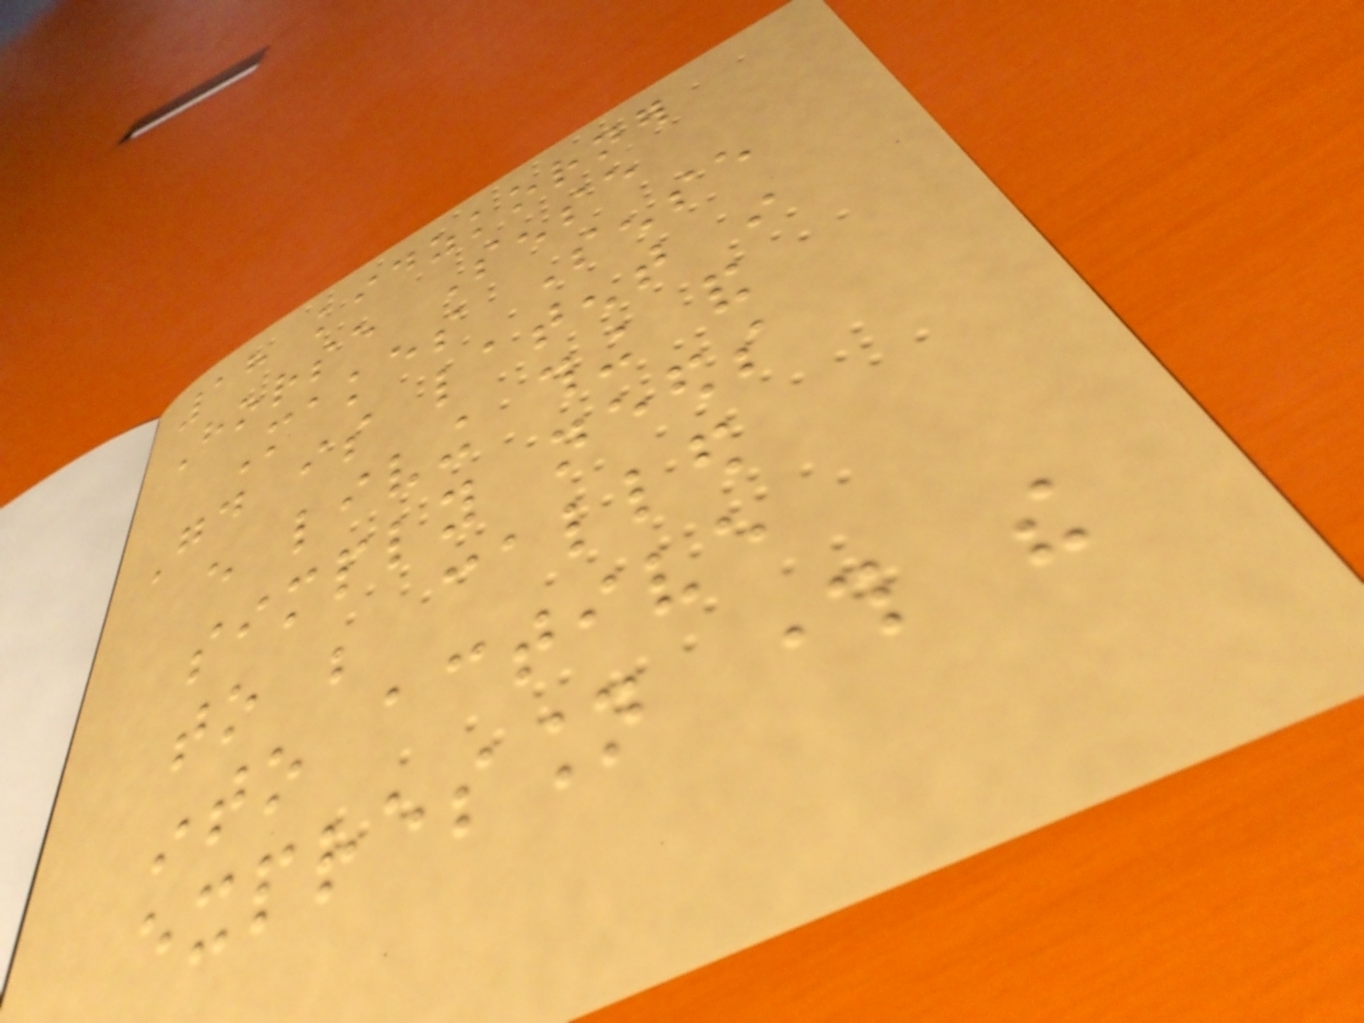18 kidzkorner
Horse Sense
Makes Sense
Good is latent in
every living thing and
simply needs
to be called
into active
expression through the
